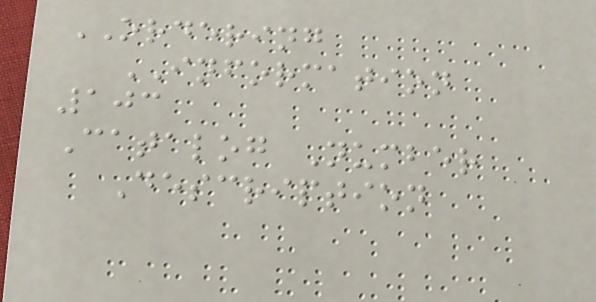ORDERING
INFORMATION
103
Catalog Number
Description
